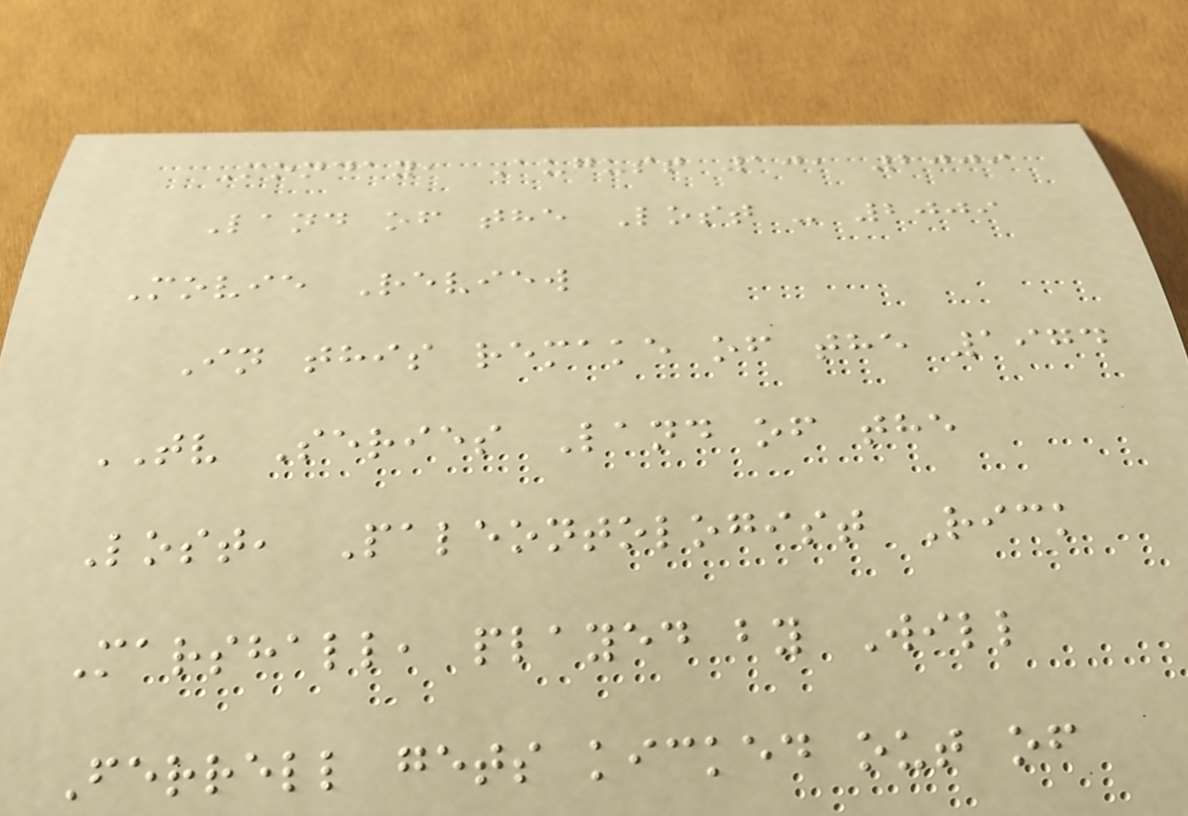Monday, August 10, 2009
Land of the Lost - 2009
Movie Review
In this remake of the 1974
TV Series Land of the
Lost, Paleontologist Rick
Marshall, played by Will
Ferrell gets kicked out of
